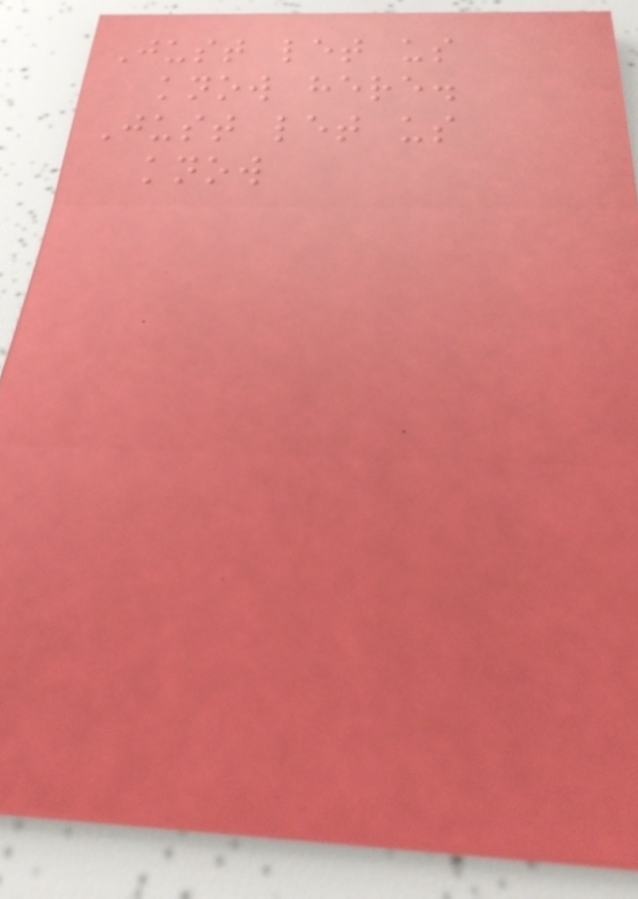Just let us
know here.
Just let us
know
